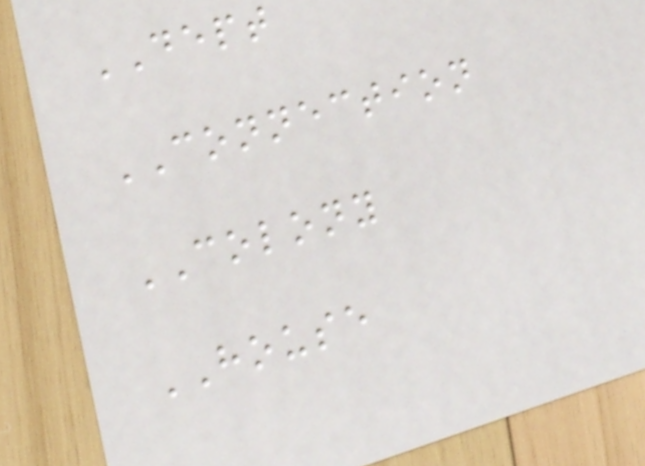DEPT
CONNECTION
COLONY
HOUSE
